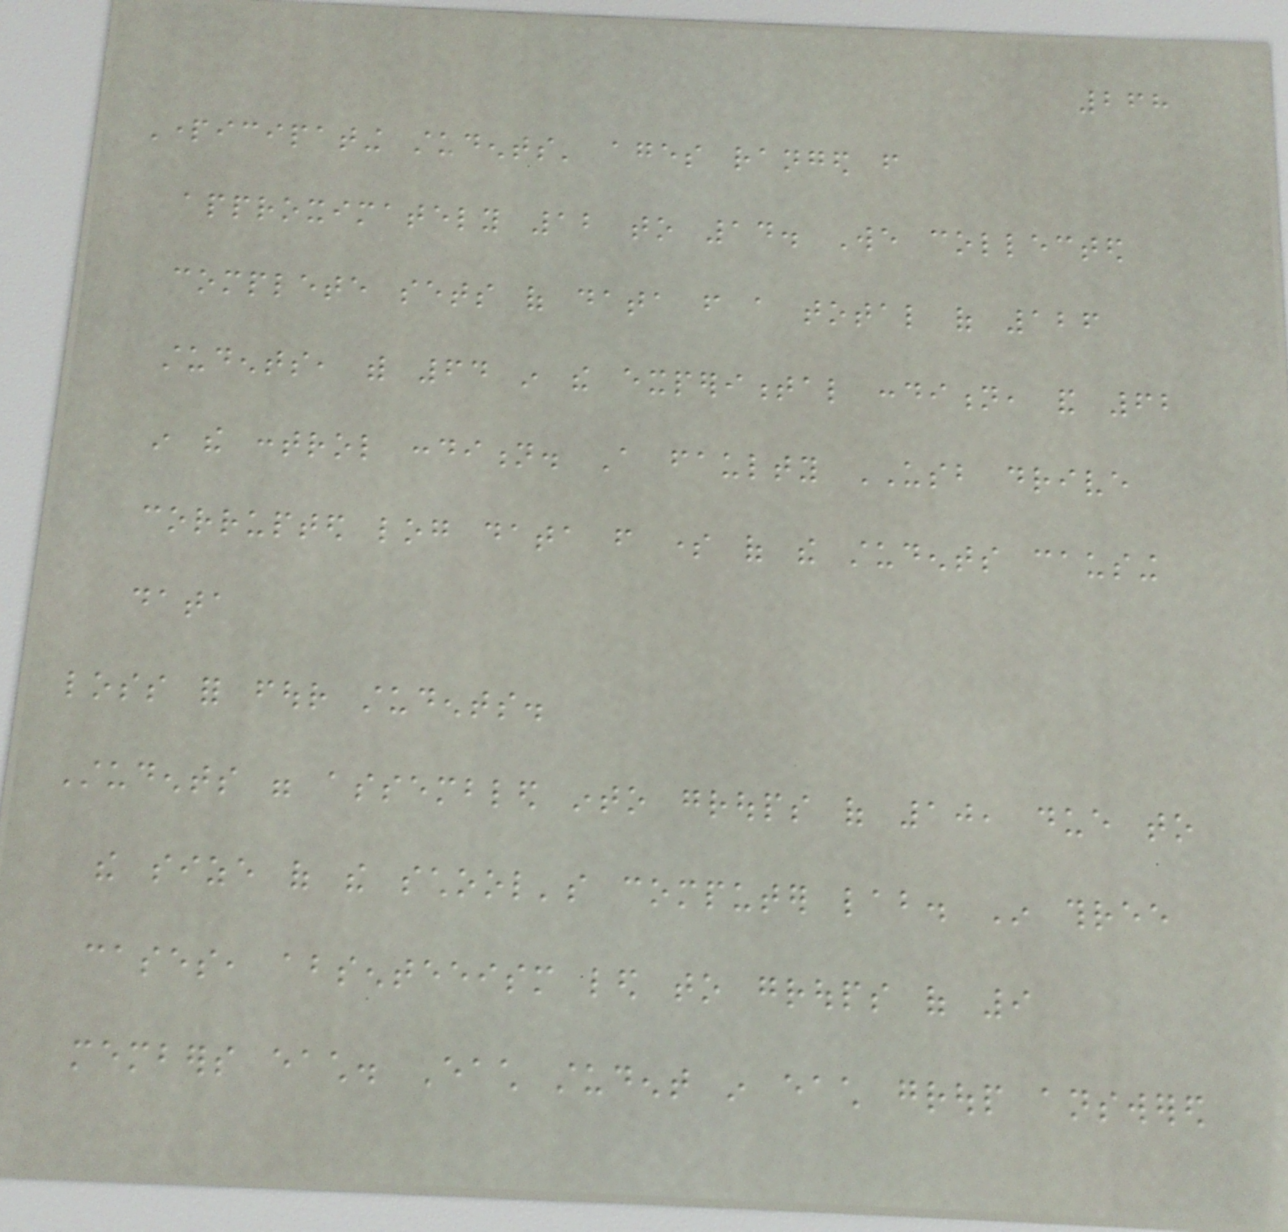268
Participating students' ages ranged from
approximately 12 to 14. We collected
complete sets of data from a total of 126
students, with 64 in the experimental condition, and 62
in the control condition. A faulty USB drive
corrupted log data from some of the students causing
data
loss for four students.
Students were assembled into groups of 10, due to
the size of the school's computer lab. In three
cases, absenteeism led to groups of 9
members each. Each student in each group answered
